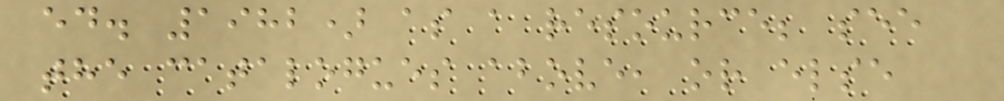ed. 1982) as a resource; see
the catalogues above, or else
